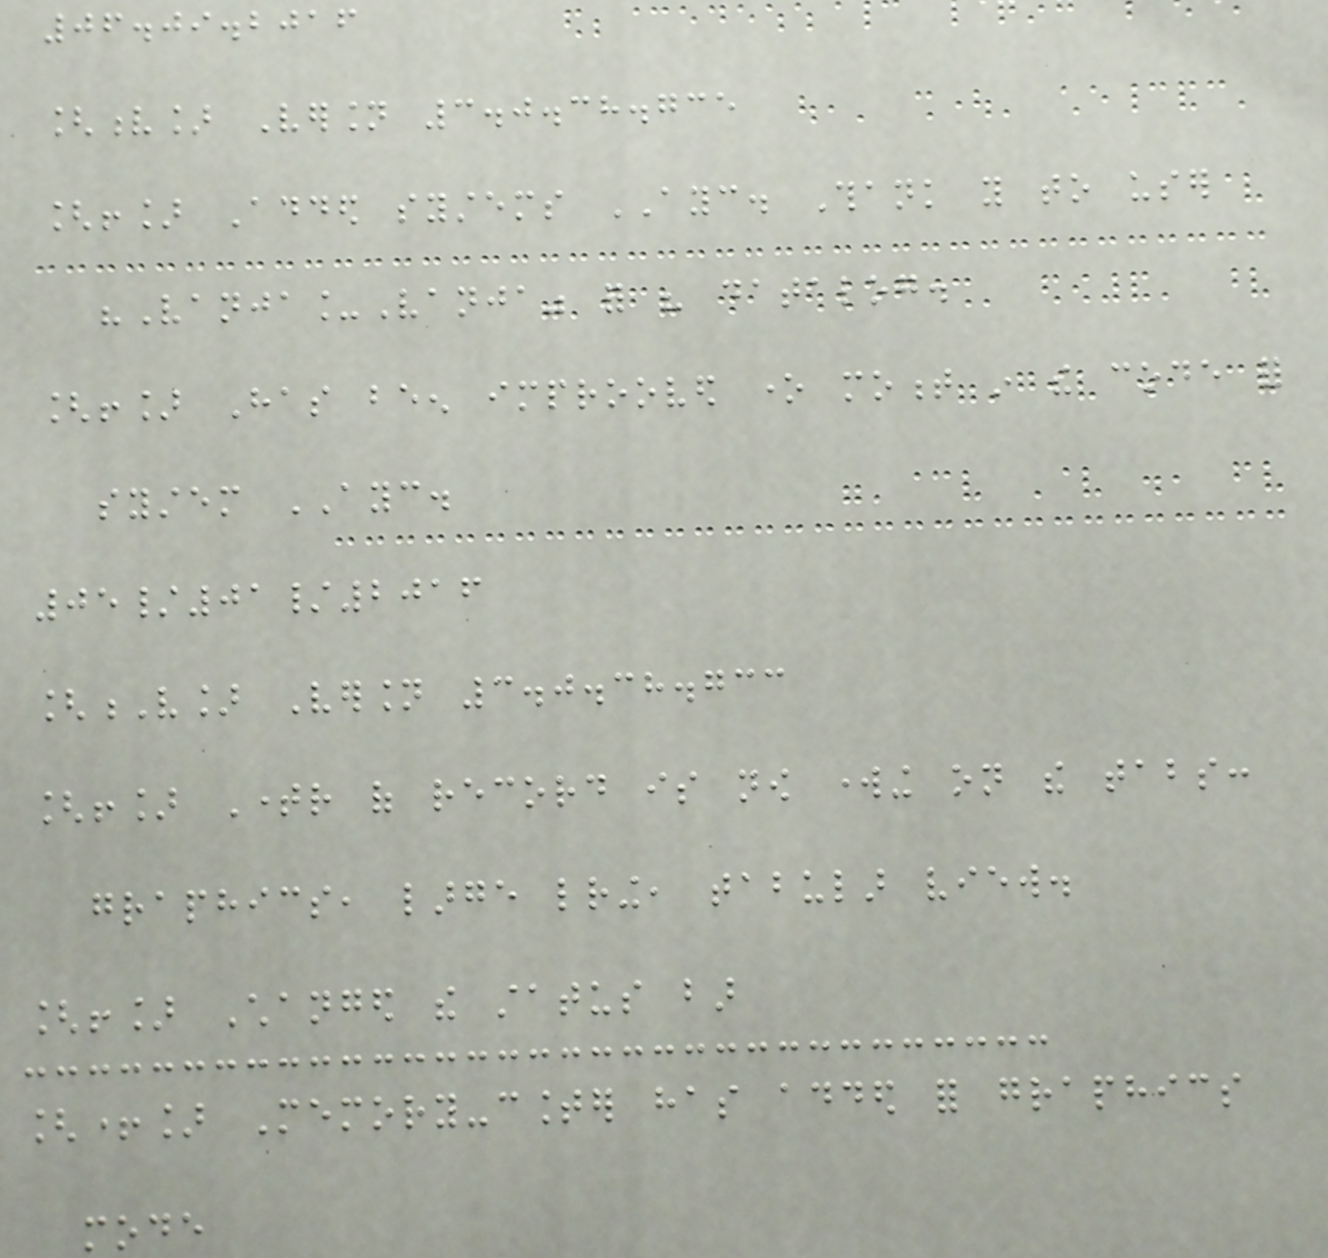06.09.2016
[v] Version 3.0.38.735
[!] Added systems AYC. Thank you to user
"Vanja_Vanja" for his datalog.
[!] Has been improoved one moment in the code for
system AYC.
05/01/2016
[V] Version 3.0.38.733
[!] Timer of record is now working on the tabs:
graphics, large lettering, tabular view.
[!] Changed the status bar
[+] Memory-counter has added for graphics
mode
